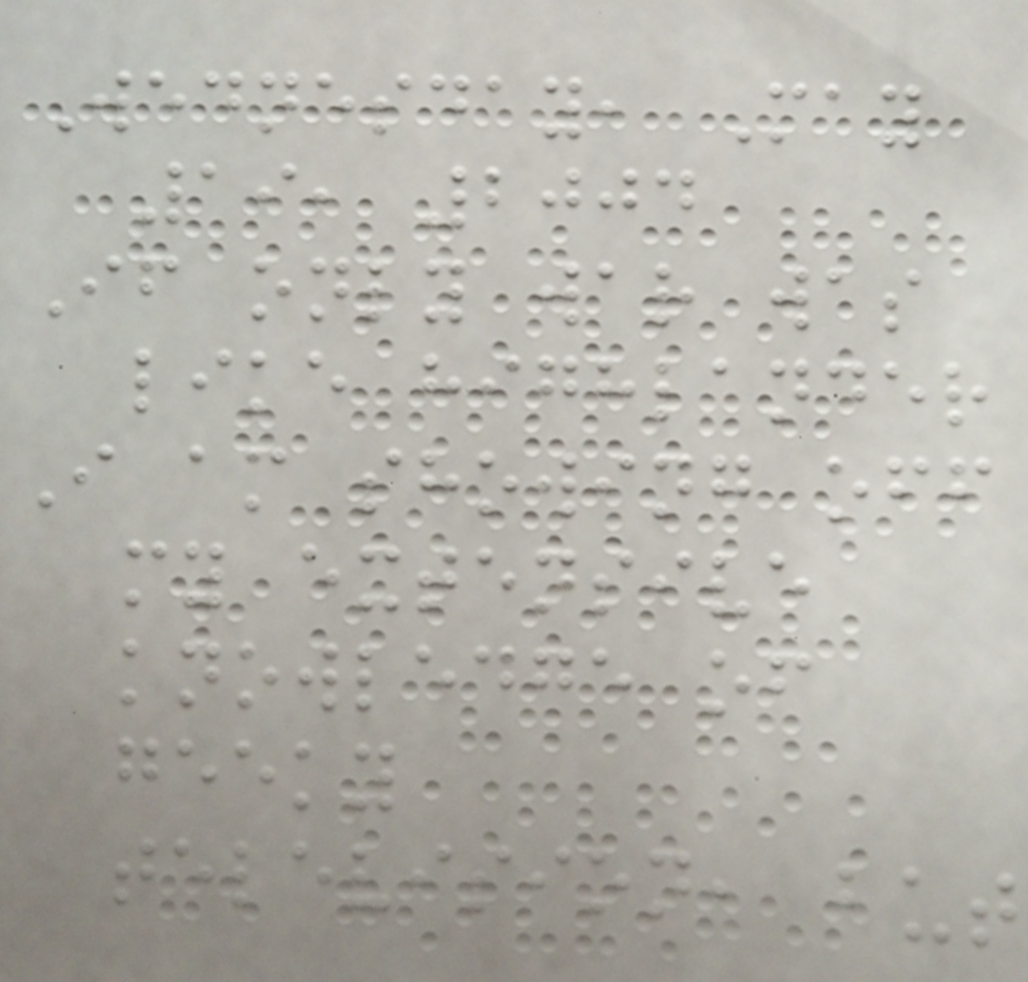Wednesday, May
19, 2004
If only war was
like highlander
I am showing off
my extensive
knowledge of
geeky
television, but
